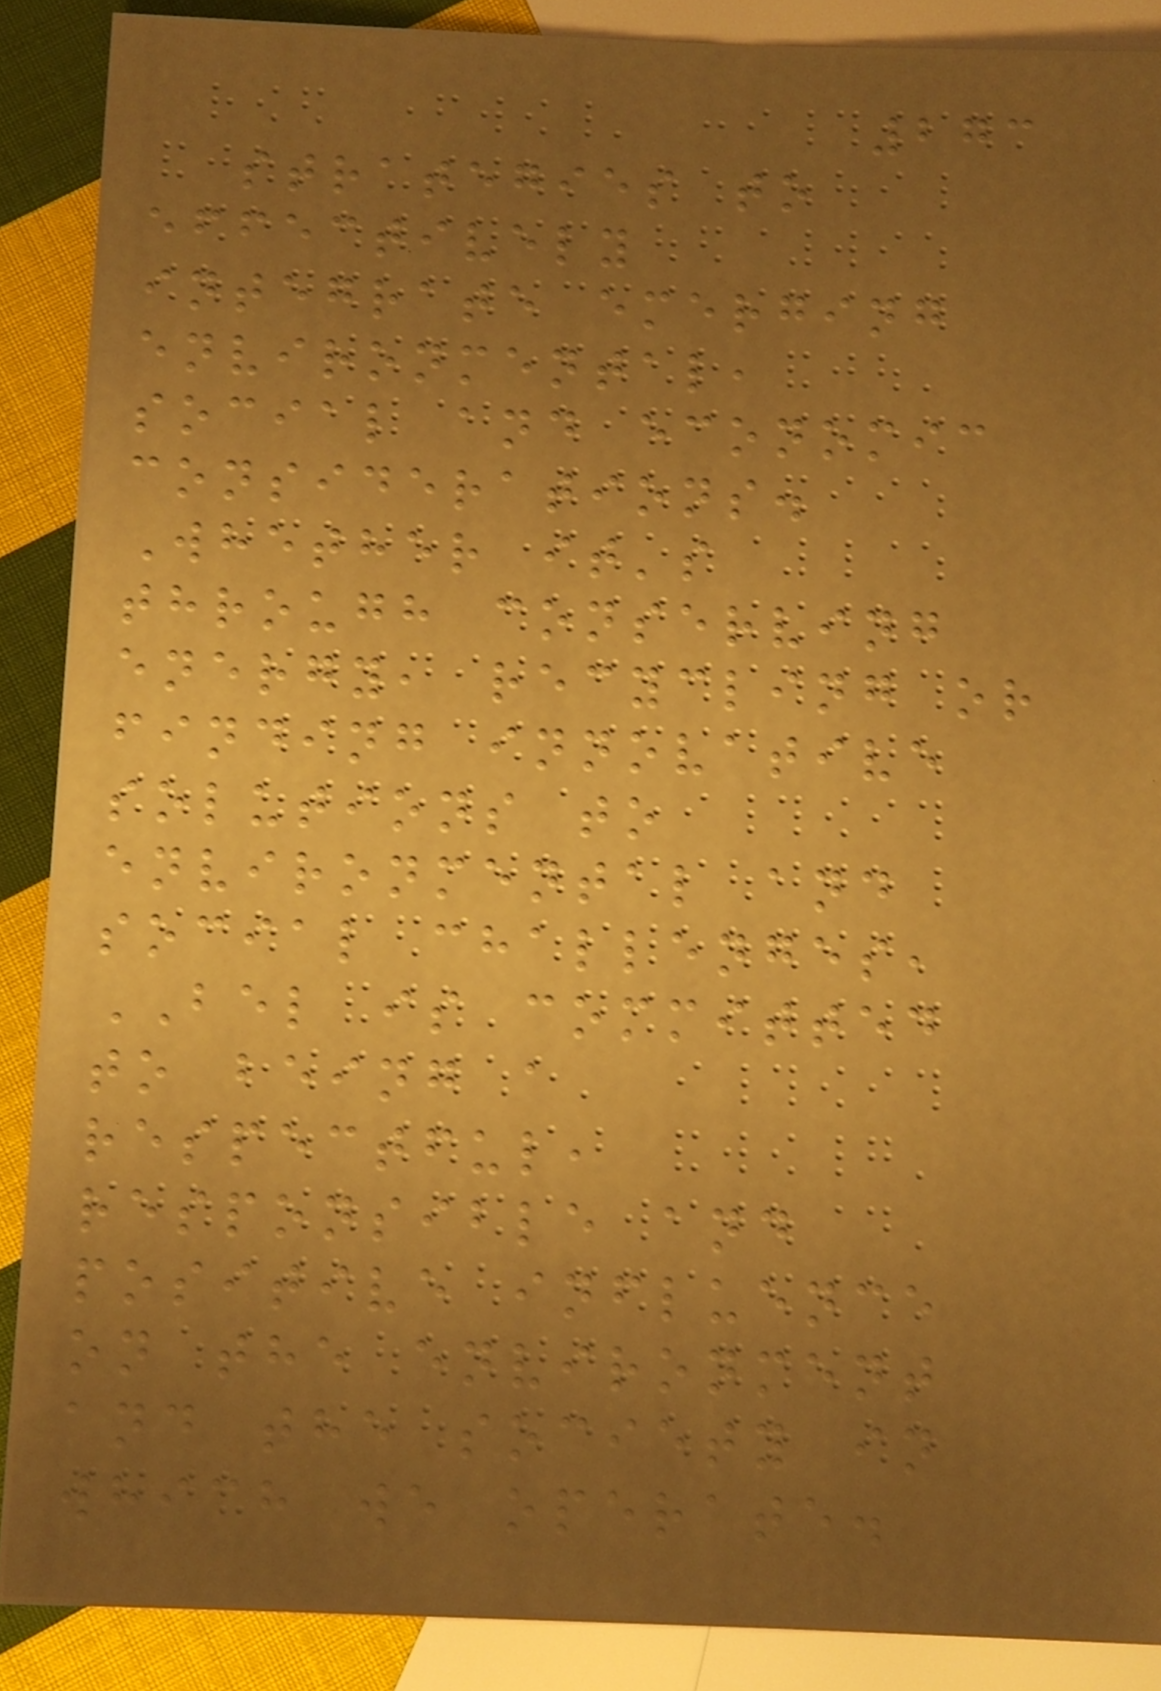273
strategies to
effectively
integrate emerging
environmental,
social and economic
considerations.
Whether it's
through conserving
energy, recycling or
finding innovative
solutions to
environmental and
social challenges,
BEL is committed
to being a
respectful,
responsible and
positive influence
on the environment
and the society in
which we operate.
